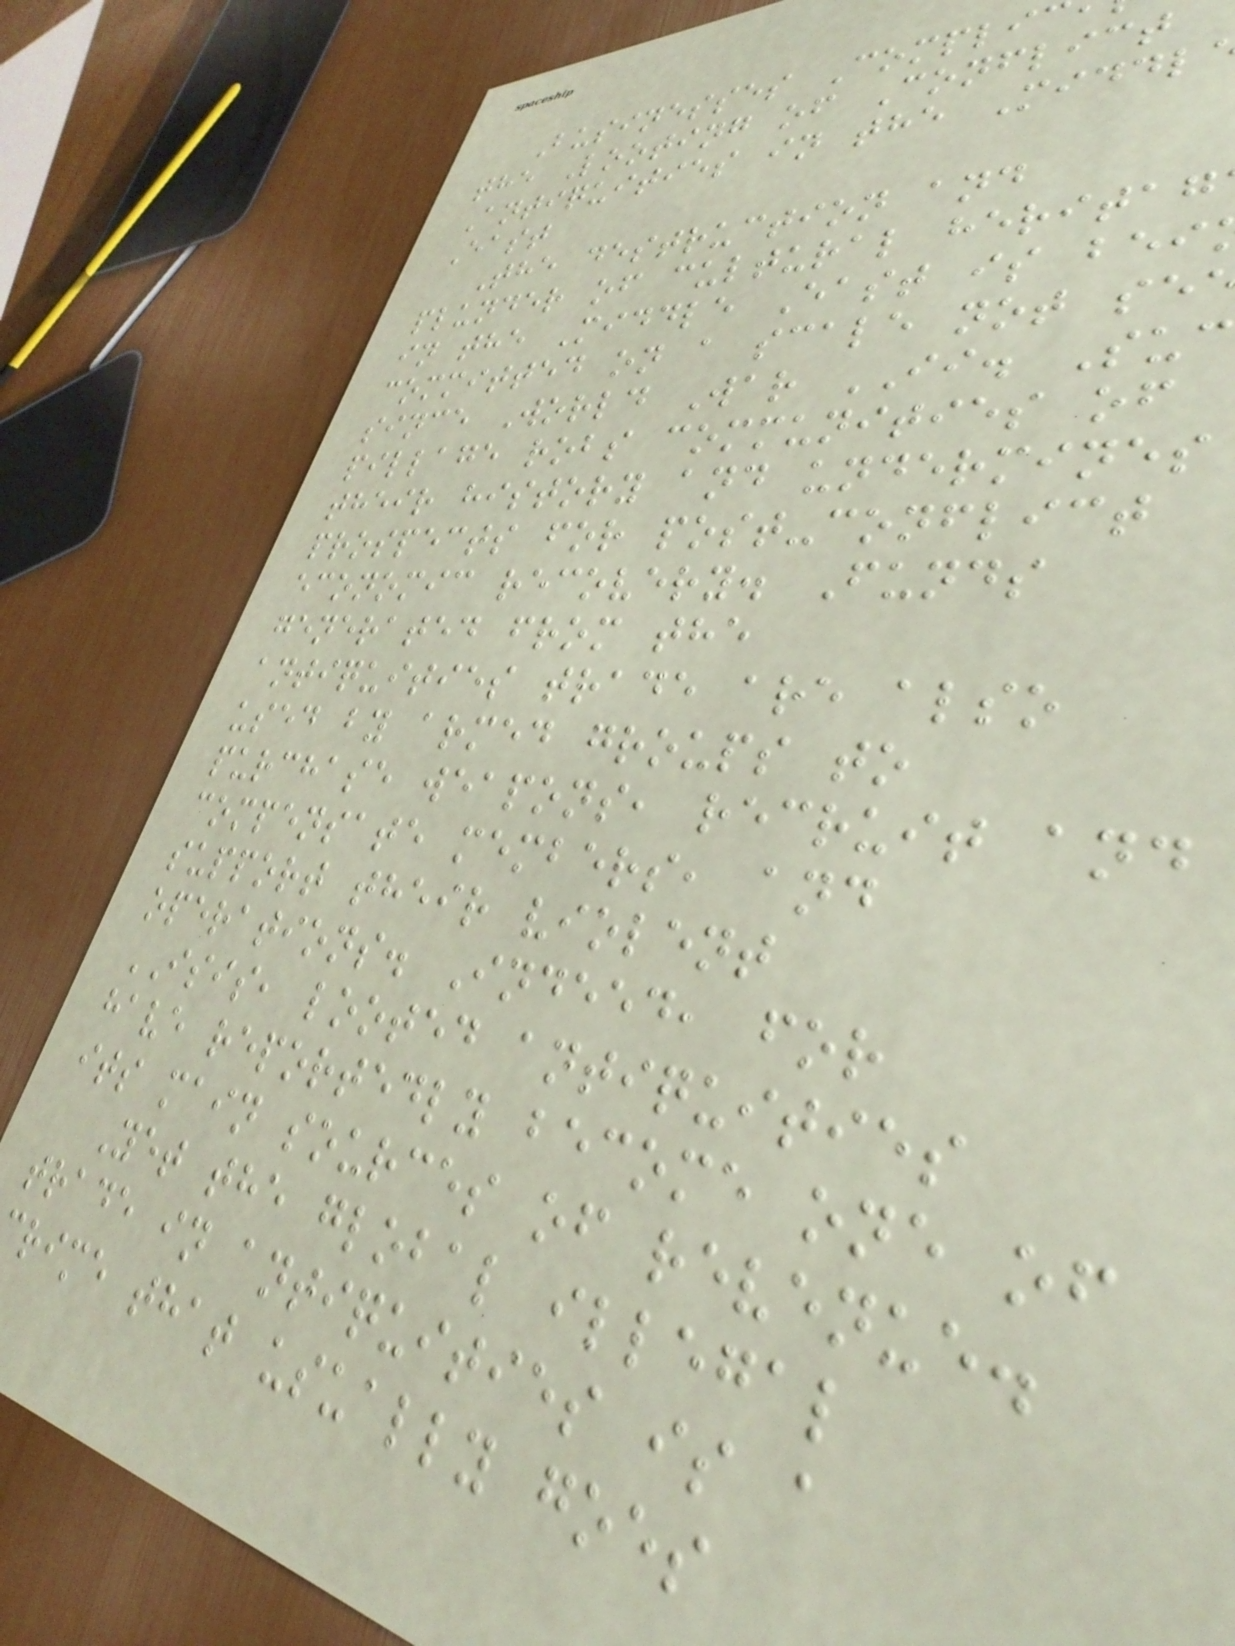Businesses Compli
the Looting of Conflict
Antiquities in the Middl
East
The destruction and
plunder of cultural heritag
in the Middle East is bei
committed on a scale not se
since World War II. Suc
pillage robs communities of
their history and undermines
prospects for post-conflict
economic recovery. Funds
generated from the
antiquities trade are also
used by armed groups to
purchase weapons, recruit and
compensate members, and
support their violent
operations. Indeed, for
ISIS, looted antiquities
have reportedly become one of
its main sources of revenue.
Yet the global illegal
trade in antiquities is a
rime that usually goes
